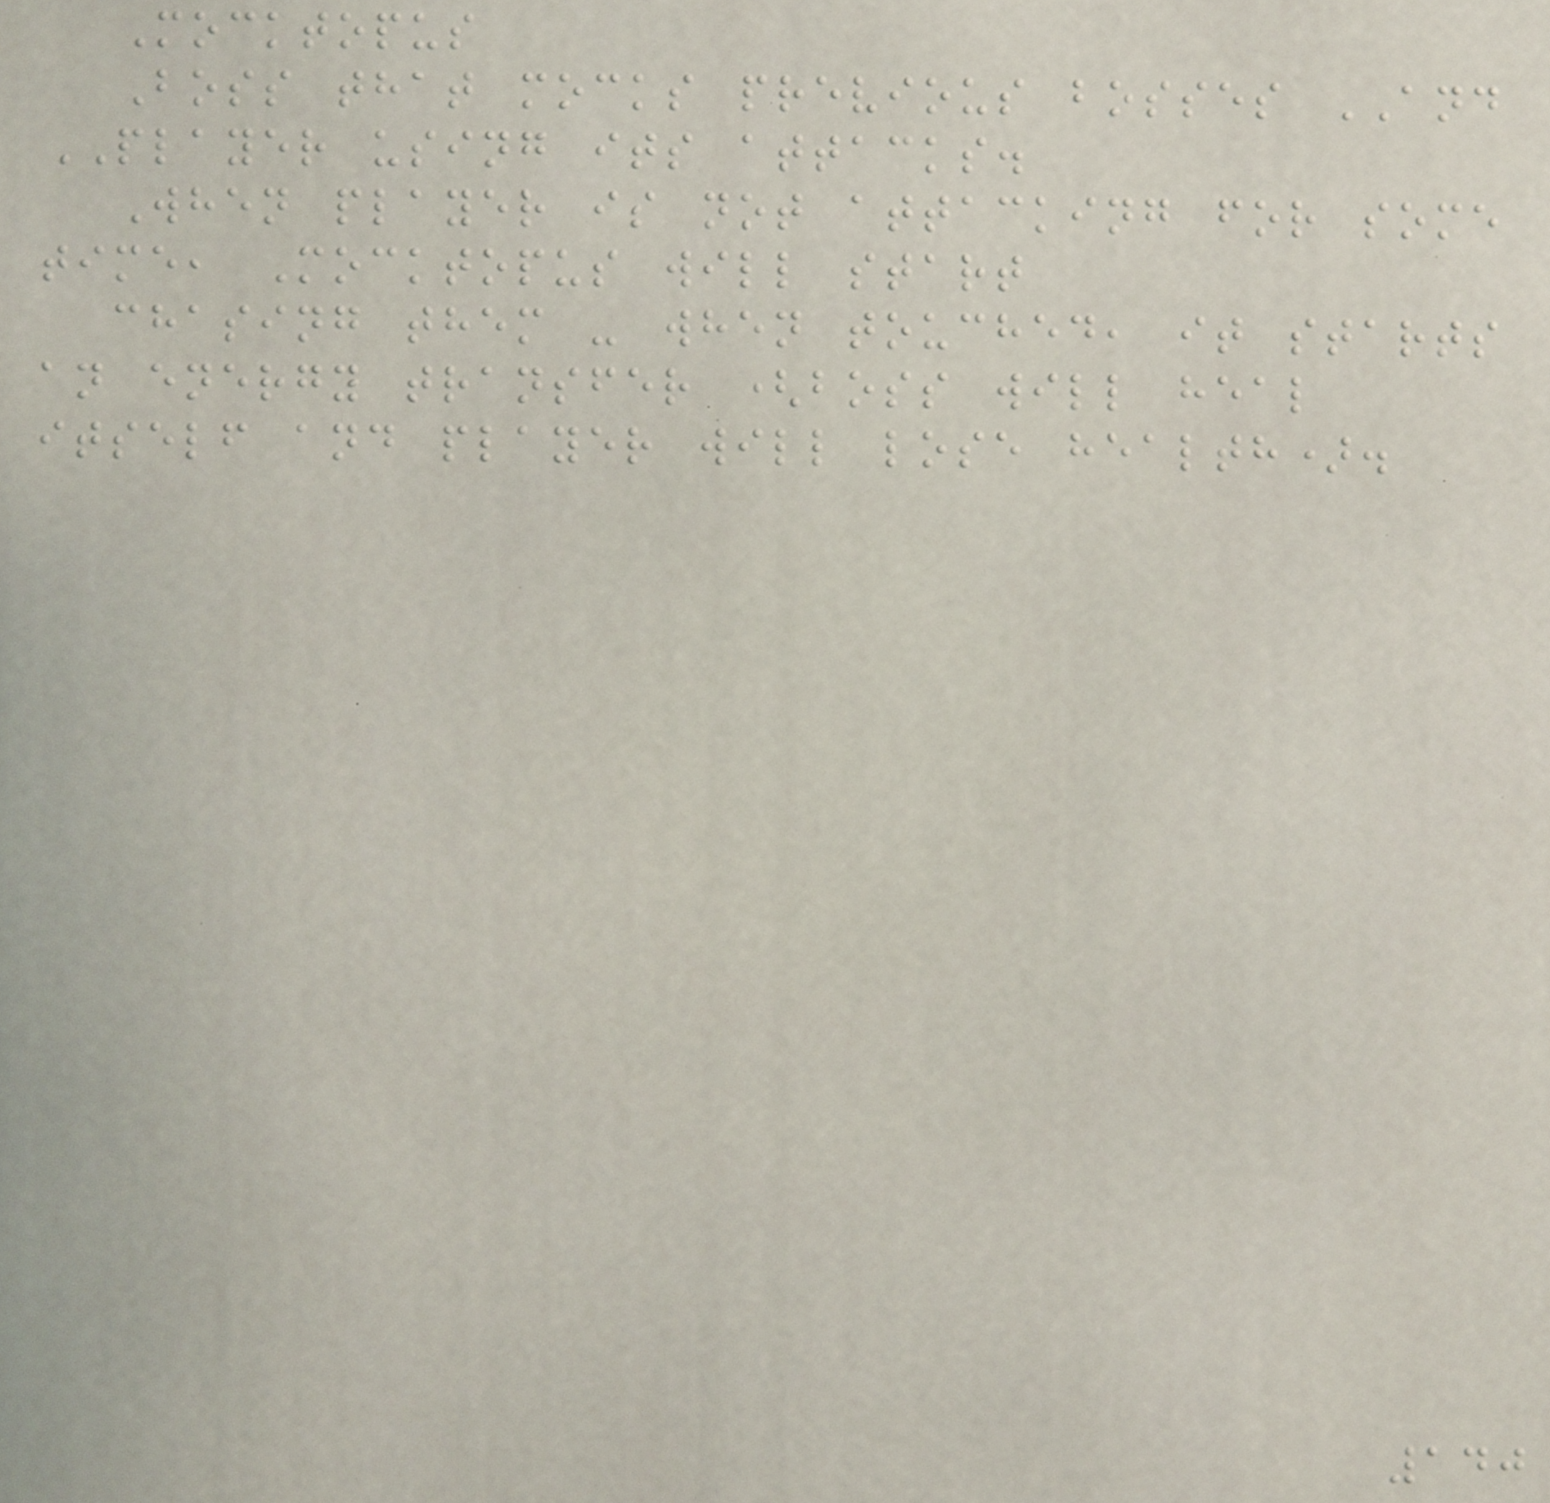Mocktopus
Boss that mocks previous bosses AND
PLAYER using its attacks.
When player is not attacking for some
time, Mocktopus will start
chasing them - when touched, it starts
an energy transfer (boss will heal
itself and player will lose health).
140
